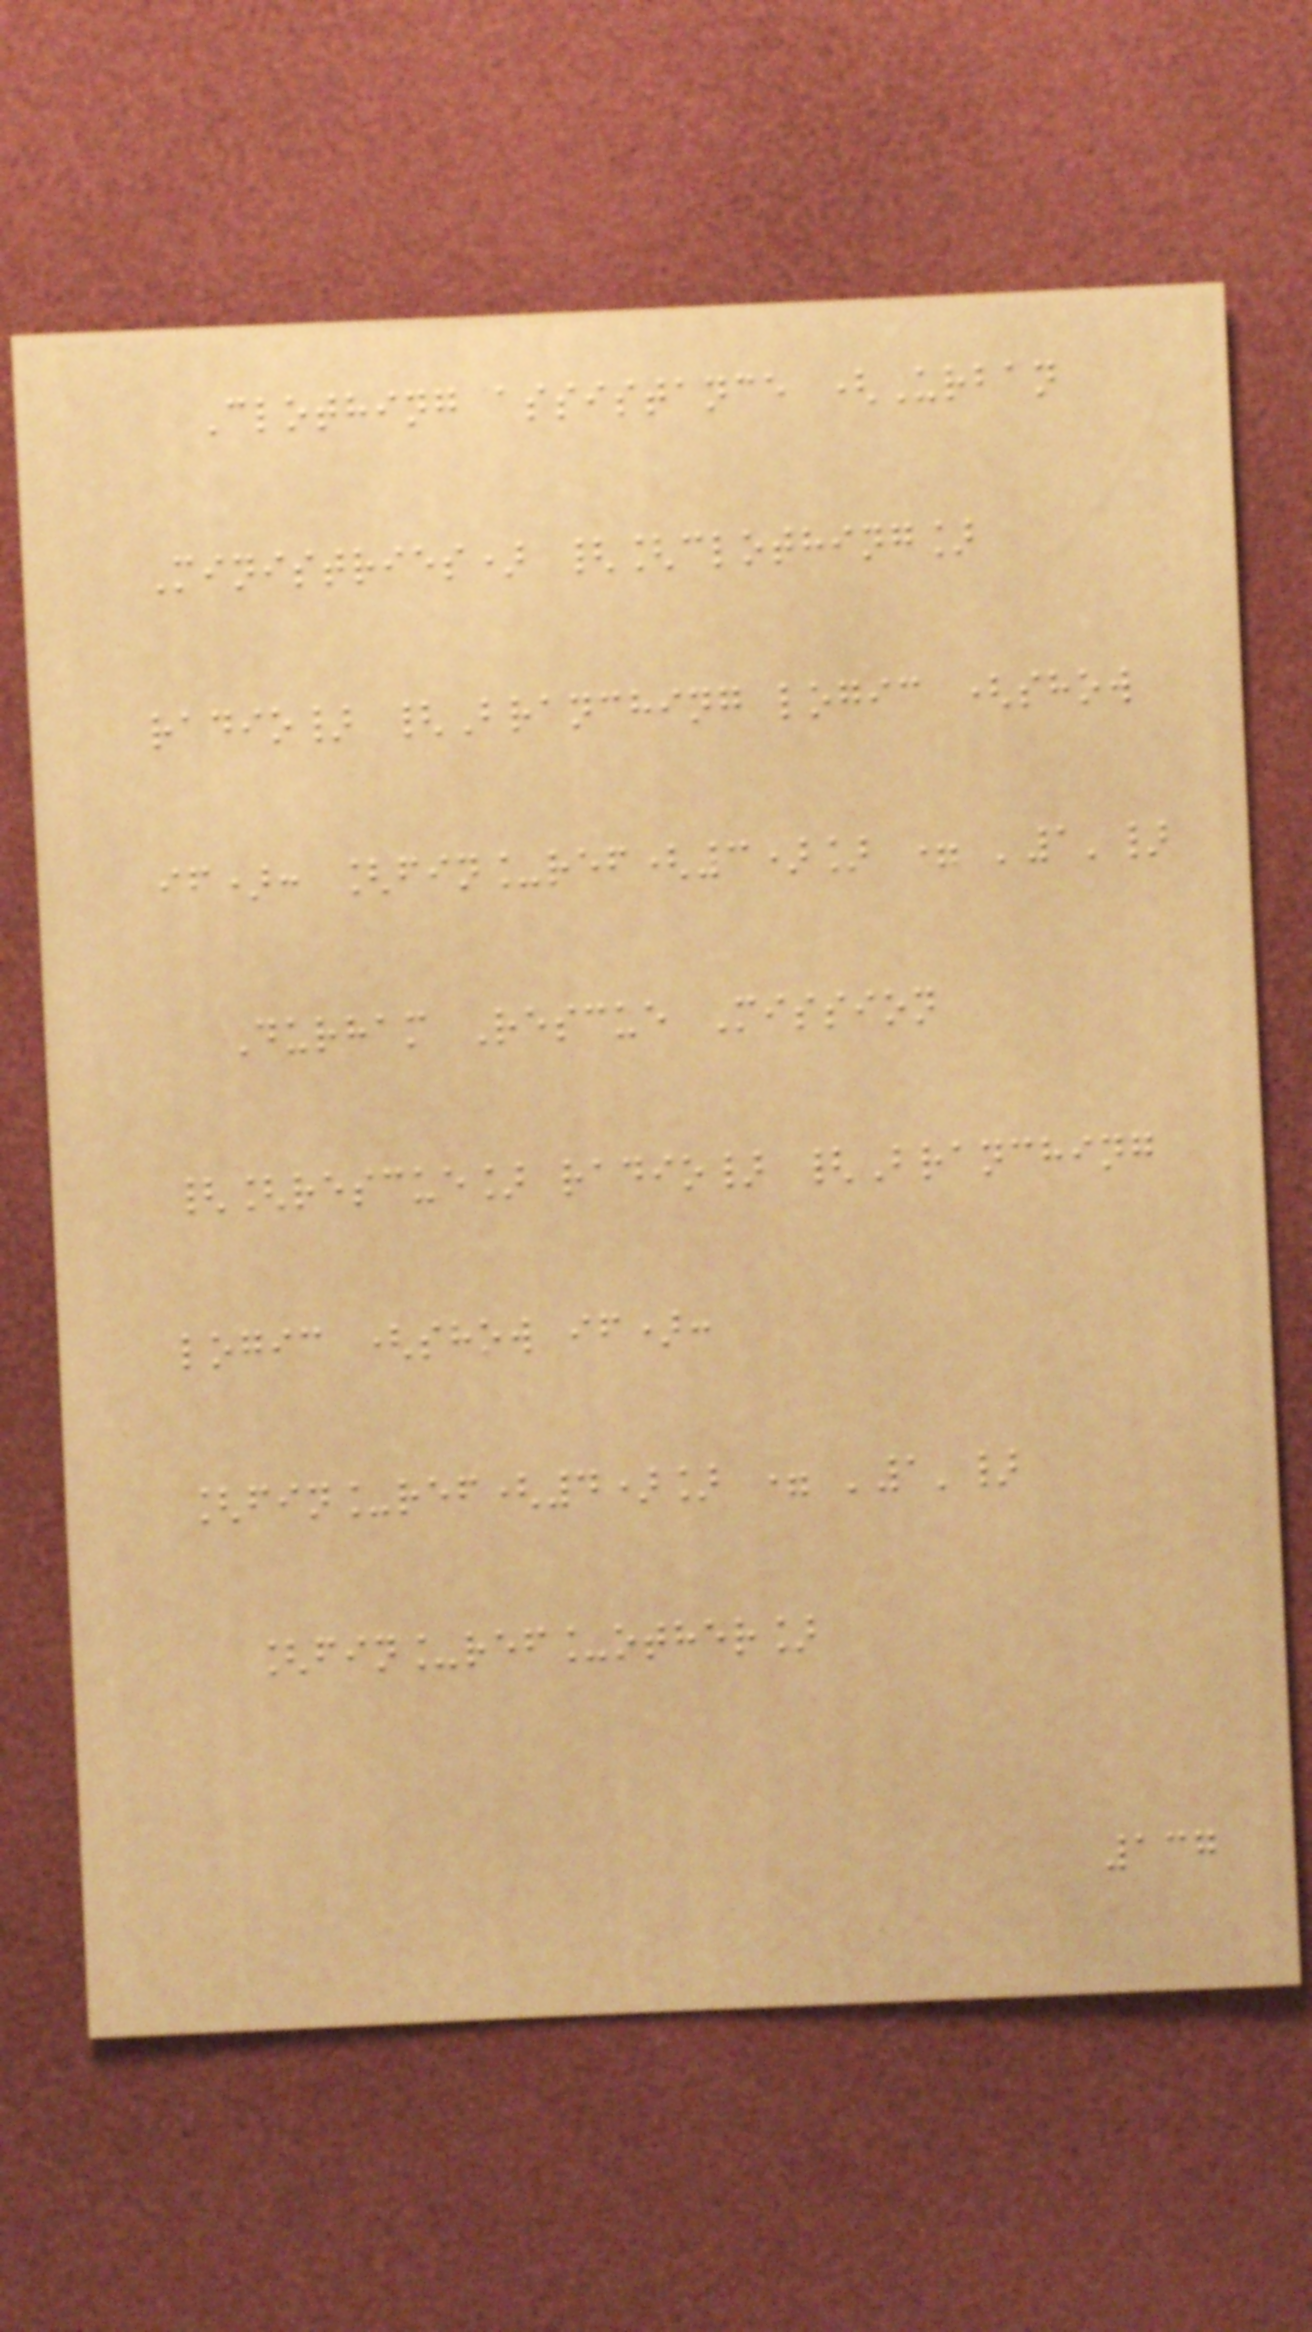Clothing assistance (Urban
Ministries) {[clothing]
radio} {Branching logic (show
if): [fin_ref(3)] = '1'}
Durham Rescue Mission
{[rescue] radio} {Branching
logic (show if):
[fin_ref(4)] = '1'}
[fin_ref_other]
137
